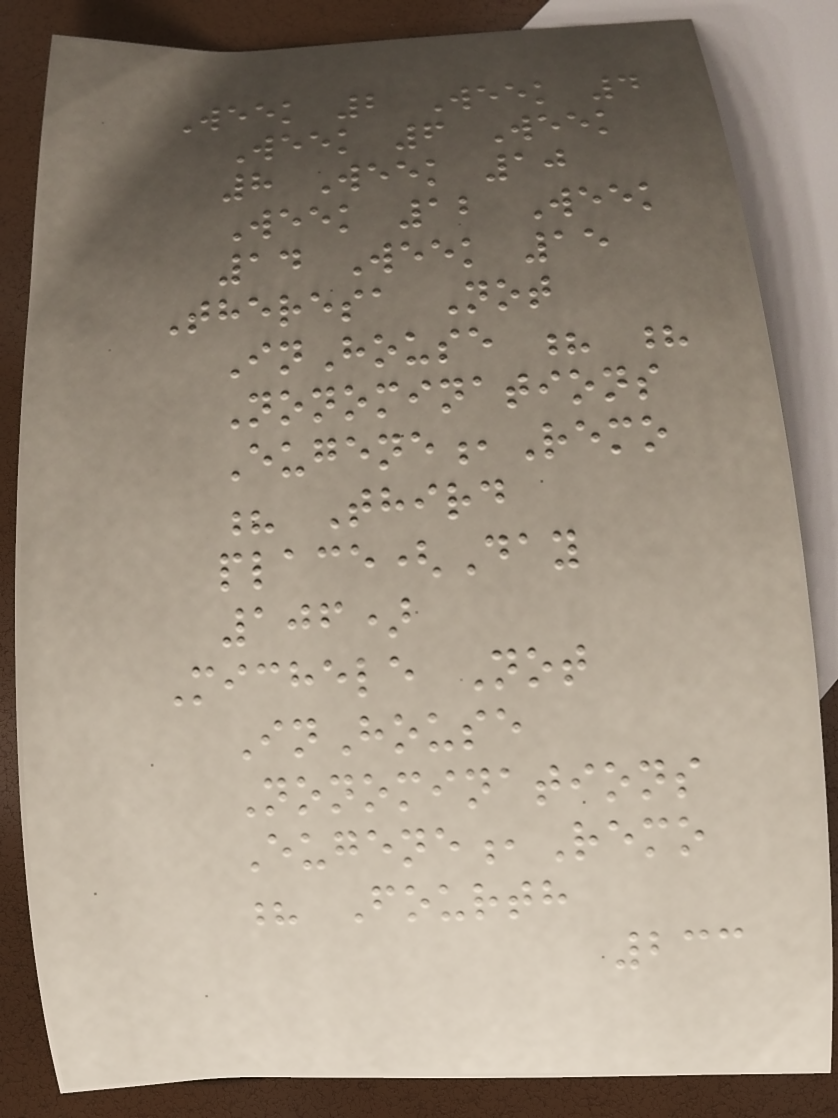Week 2 Week 4
Week 6 Week
8 Week 10
Week 12 Week
14 Week 15
Theresa Not
InHouse ? ?
Nonominations
Eugene,Remo
? Third
place(Day
106)
Michele Not
InHouse
Nonominations
Eugene,Remo
? Fourth
233
